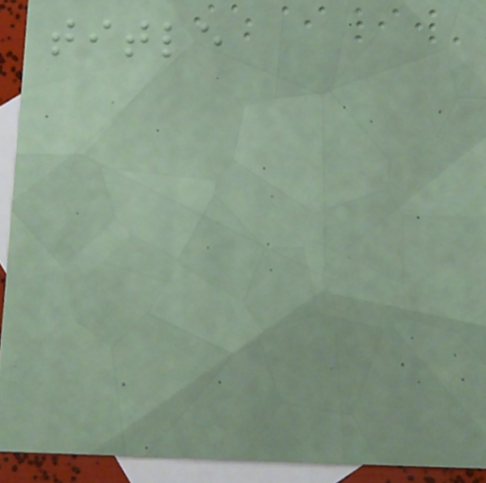title
